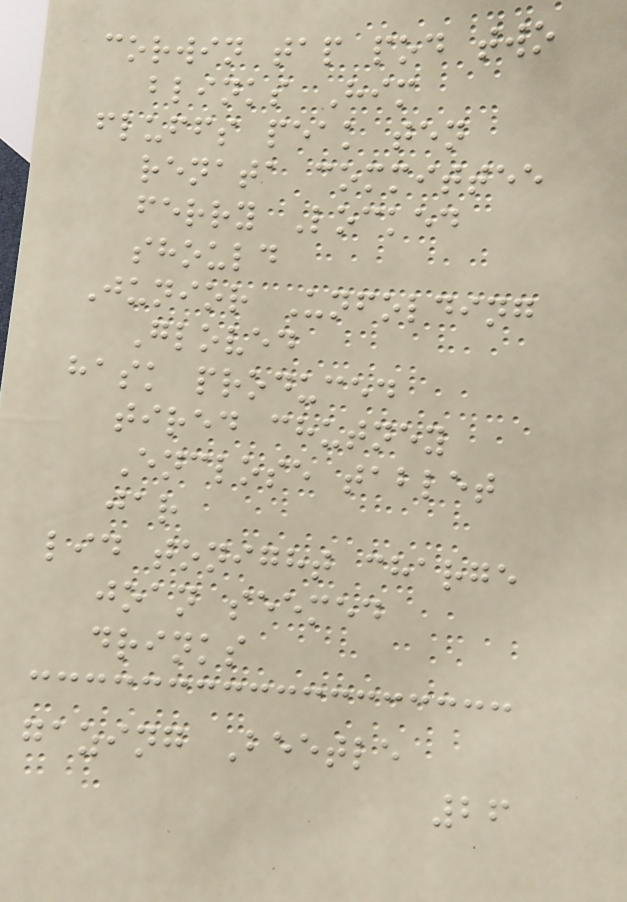corwin tap pod two
blinks Him
fluffs peak ten
renata committee
ferry Locked
should
Junior Unfolding
Gloved
hask produced
tired chutney
Enclose tablet
jar
lid tonight charge
joan seemed
drinks
gazing Beetle
26
